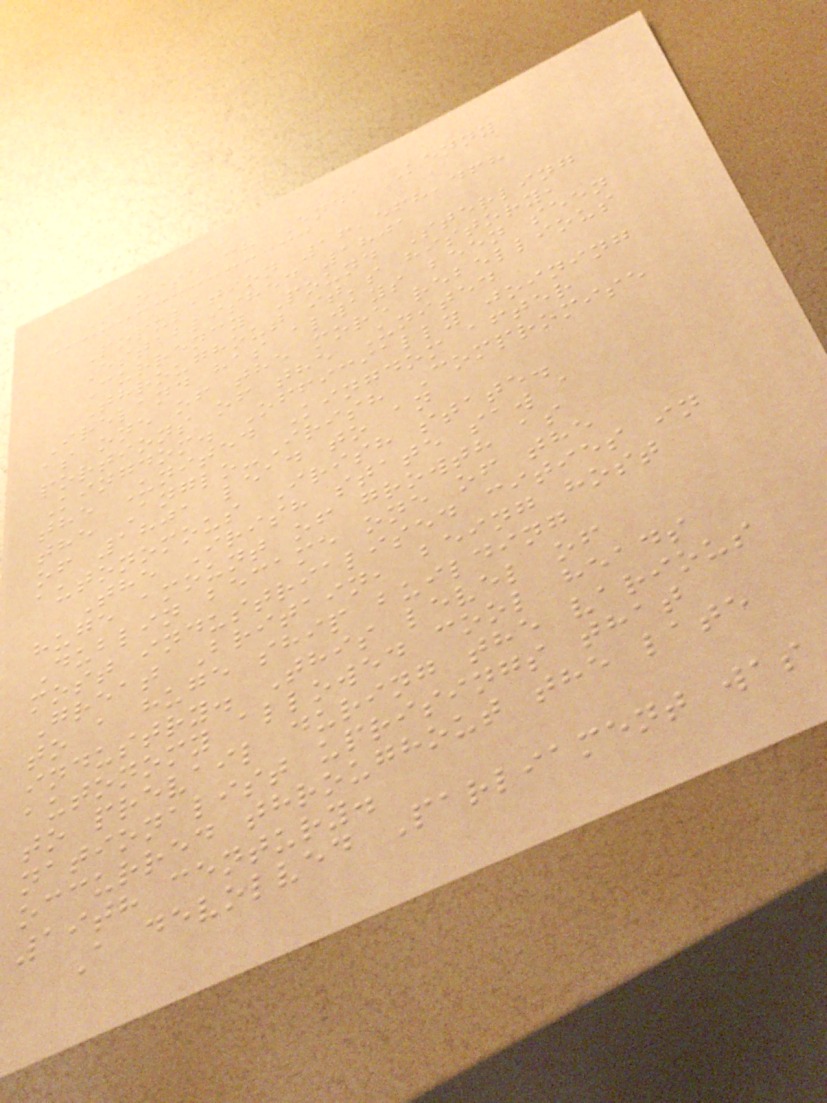Taoiseach Enda Kenny
Population 16,568,468
Established 1801
Currency Pound Sterling
Throughout it's history,
Ireland has always been seen
as one of the more rebellious
portions of the United
Kingdom. Officially joining
the United Kingdom after
the Anglo-Irish Compromise
of 1801 lead to an
autonomous Irish state.
The Irish state saw a
huge amount of growth as
Dublin became one of the
most industrialised cities in
Great Britain, being host
to a huge ship building
industry. This level of
autonomy allowed cool heads
to prevail during the various
nationalist uprisings that
occurred throughout the late
19th century.
A devolved Parliament was
